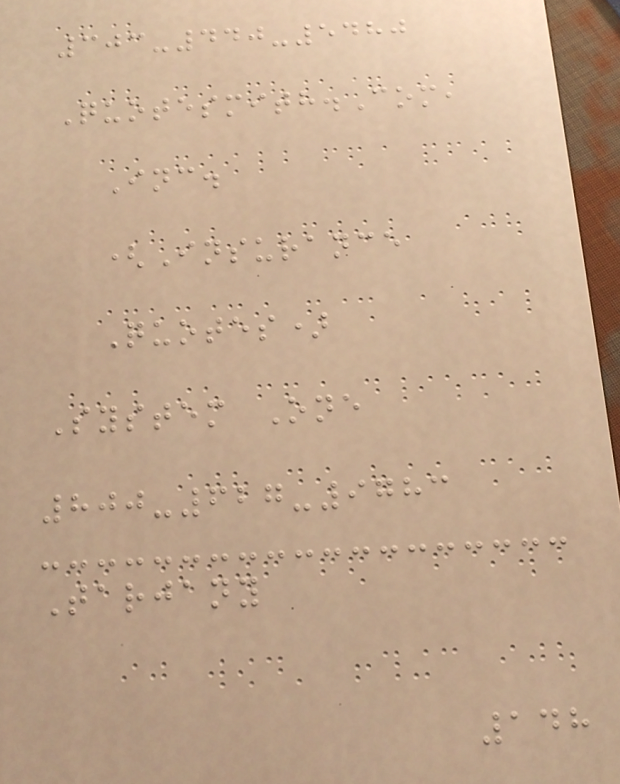303-440-5480
Quotesmith.Com,
Inc.
(Insurance
Quotes)
System One
800-627-9783
Tarjany
148
